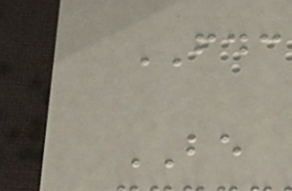FDC
BE
